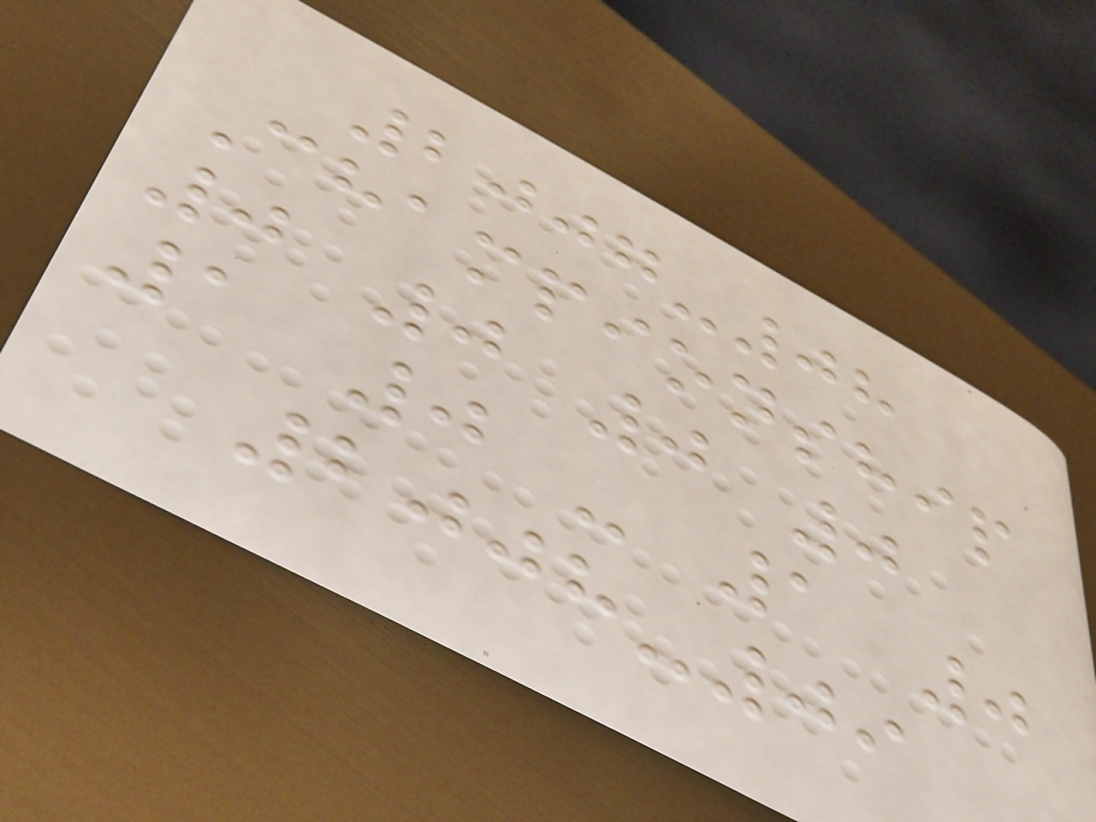2007-08
Championship
0 0 0 0
1 0 - 1 0
2008-09
